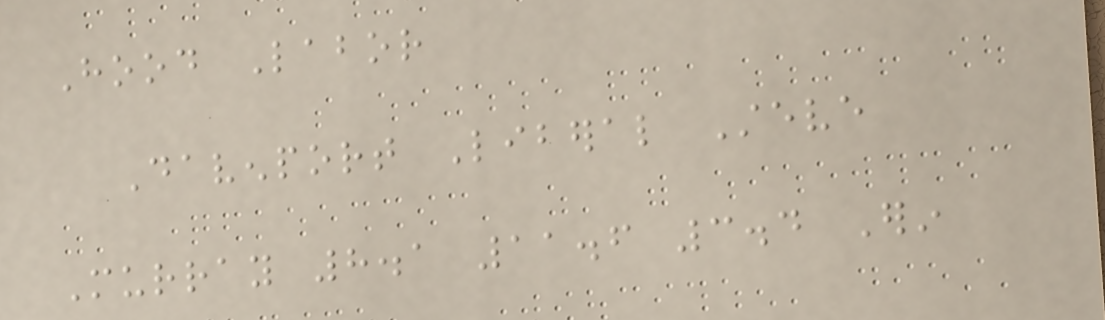Hood Labor
Davenport Liberal Steve
Murray 8.1 11.6 3.4 Erin
